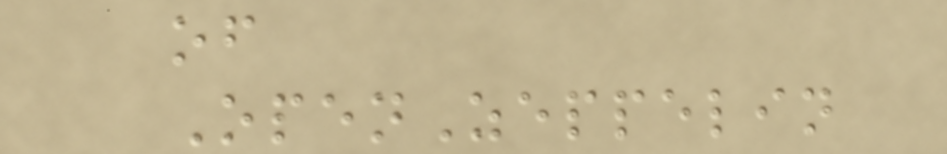of
OpenZeppelin
